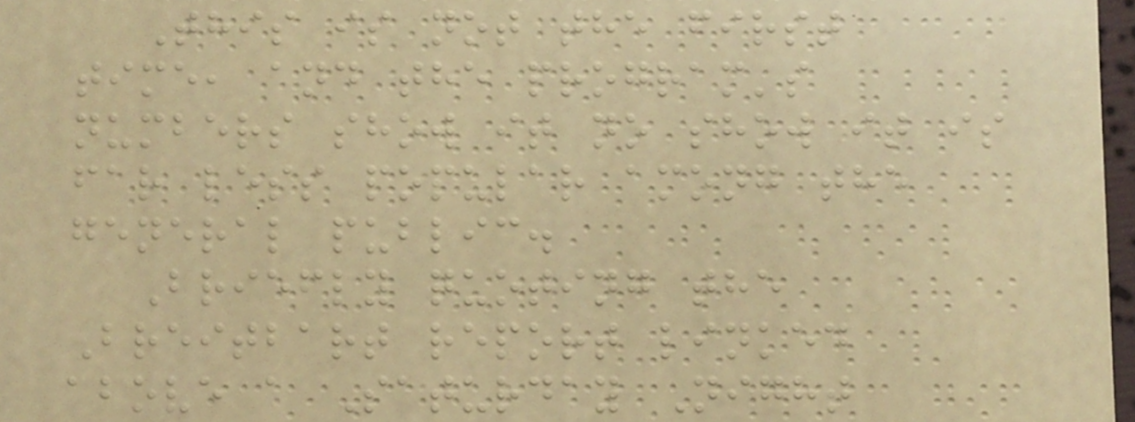This is not the first
time, and the program's
numbers show it no show it is
far less popular among the
general public.
Briefly quoting the
Breitbart report linked
above a Saturday Night
